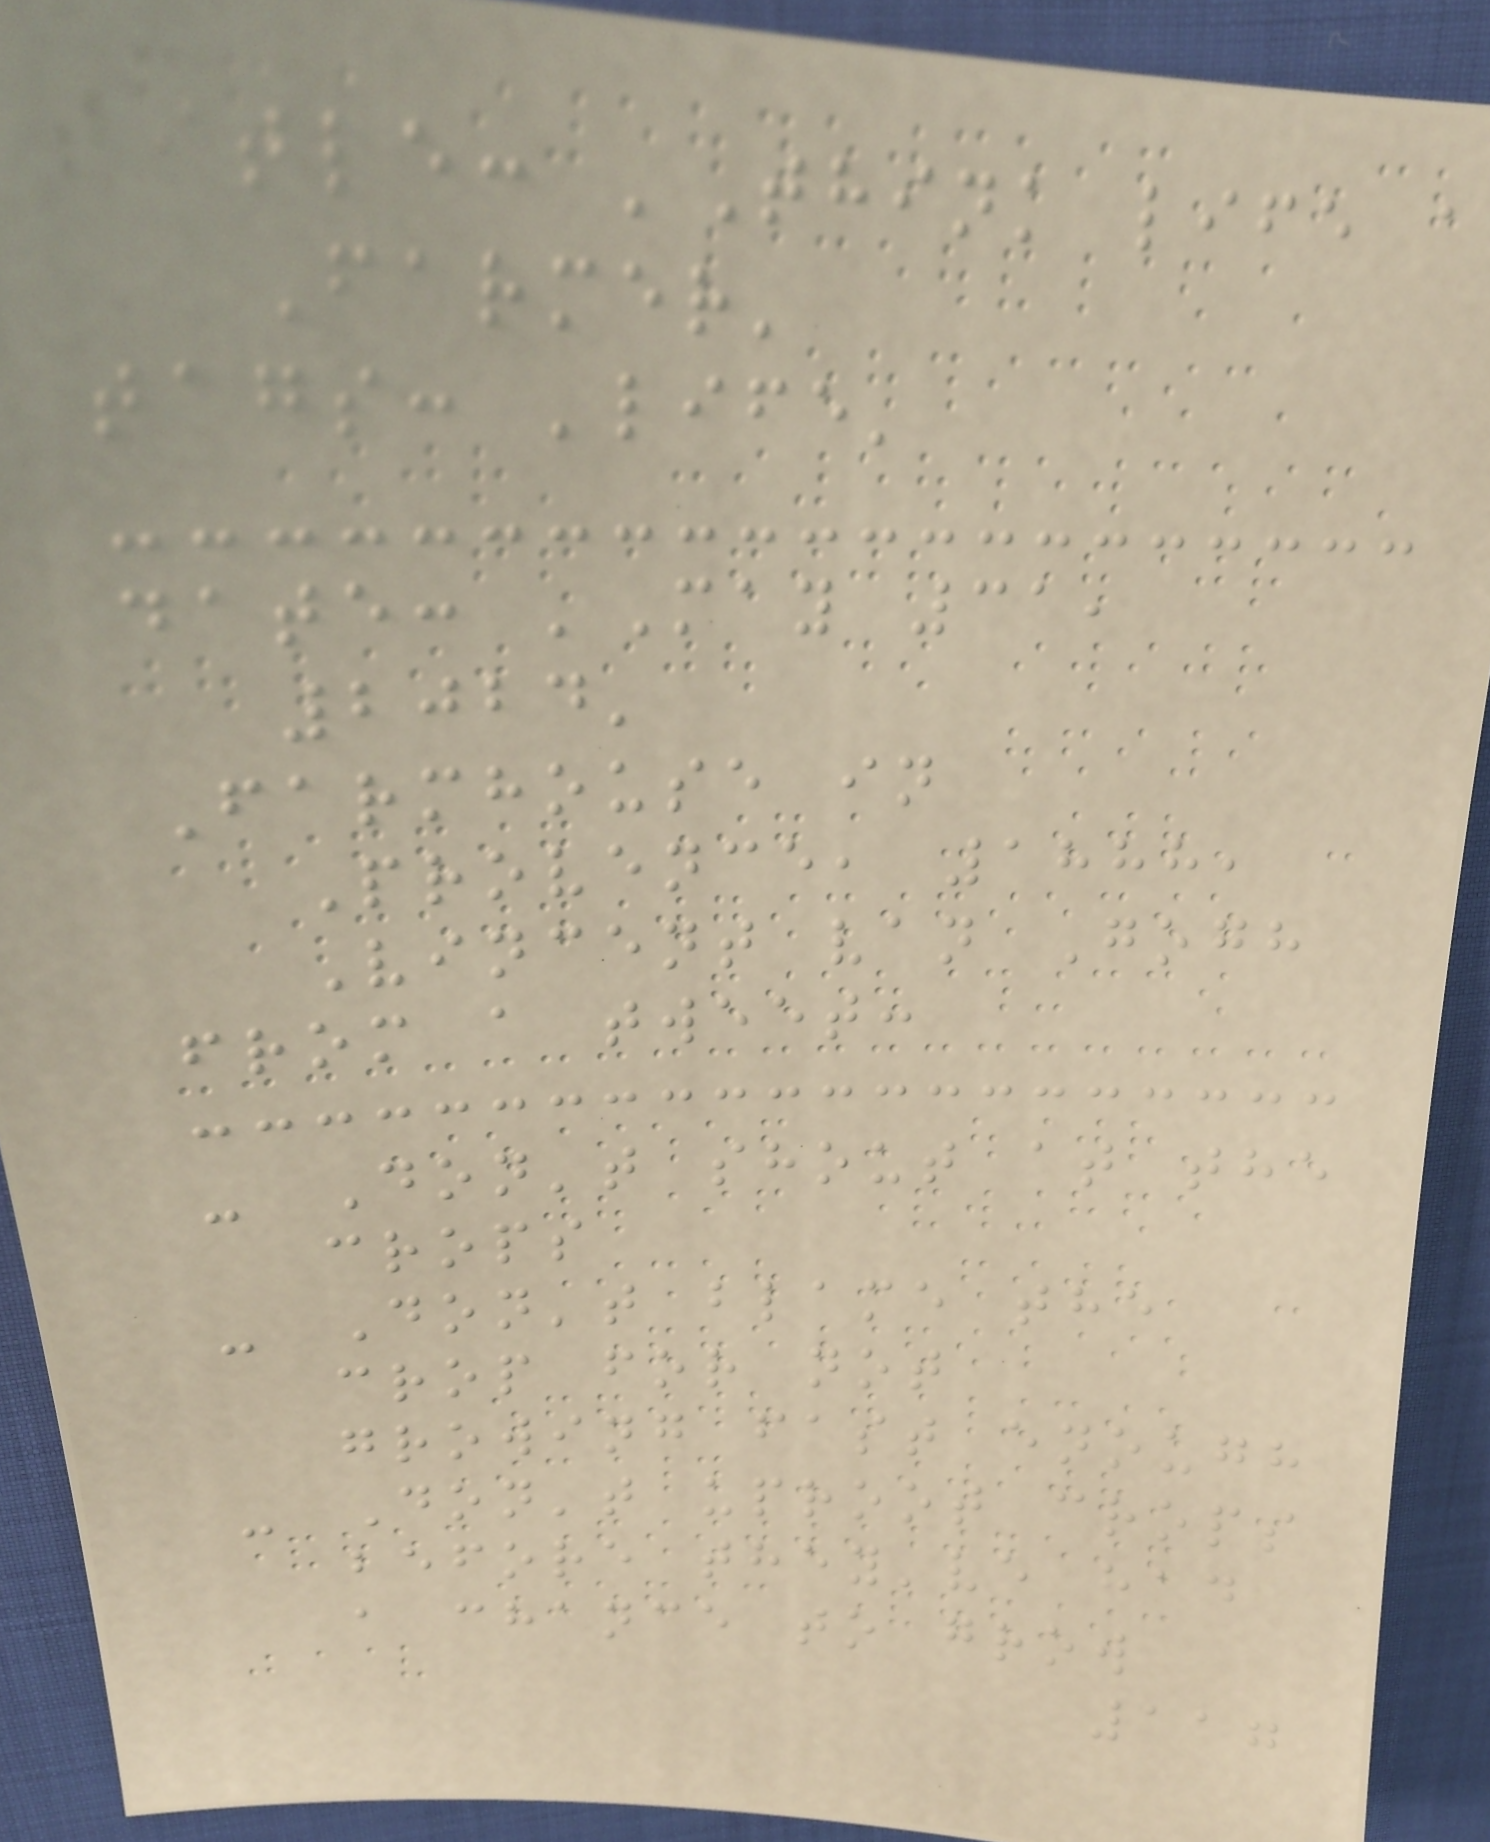title: 'Think life a
Farmer'
tags: 'life'
date: 'May 31,
2024'
Farmhouse in
Provence, 1888,
Vincent van Gogh
from a tweet:
- Don't shout at the
crops
- Don't blame the
crop for not
growing fast enough
- Don't uproot crops
before they've had
a chance to grow
117
